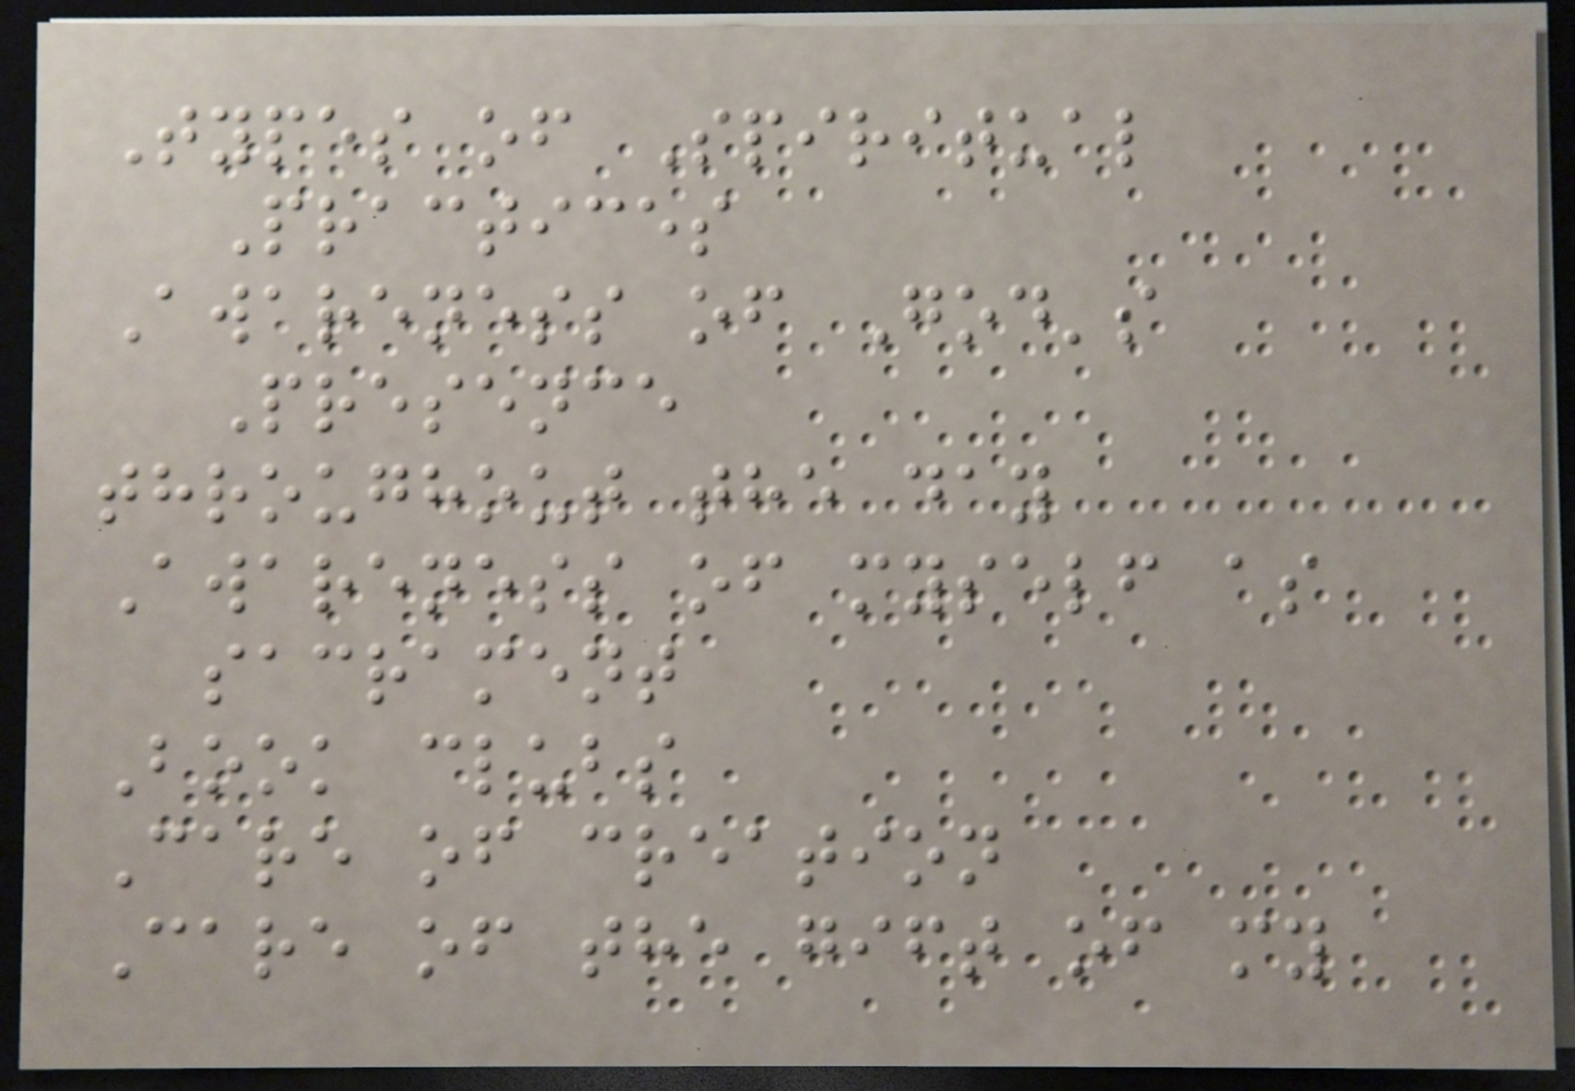Types of Spiritual
Practices
Awareness of God's
Presence
throughout the day
Awareness of myself as
sacrament
Book clubs
Care of creation
Care of the gift of my
